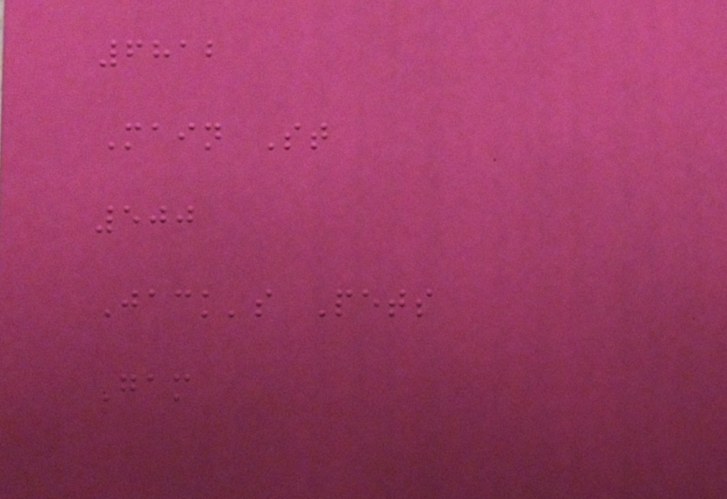6812
Main St
500
Jack's Pets
Gam
